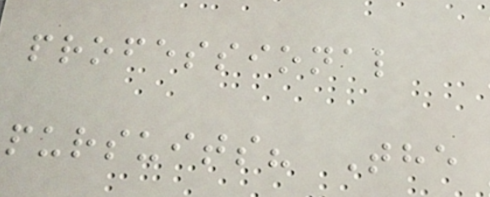professional
pursuits? The
